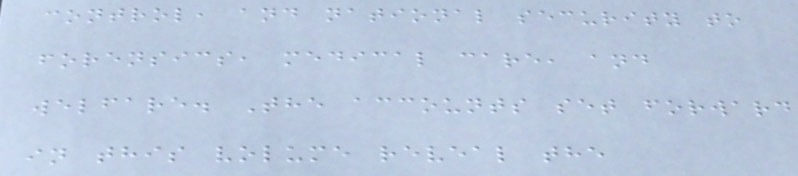control, and national security to
forensics, medical care, and
welfare. The accounts set forward
in this volume reveal the
